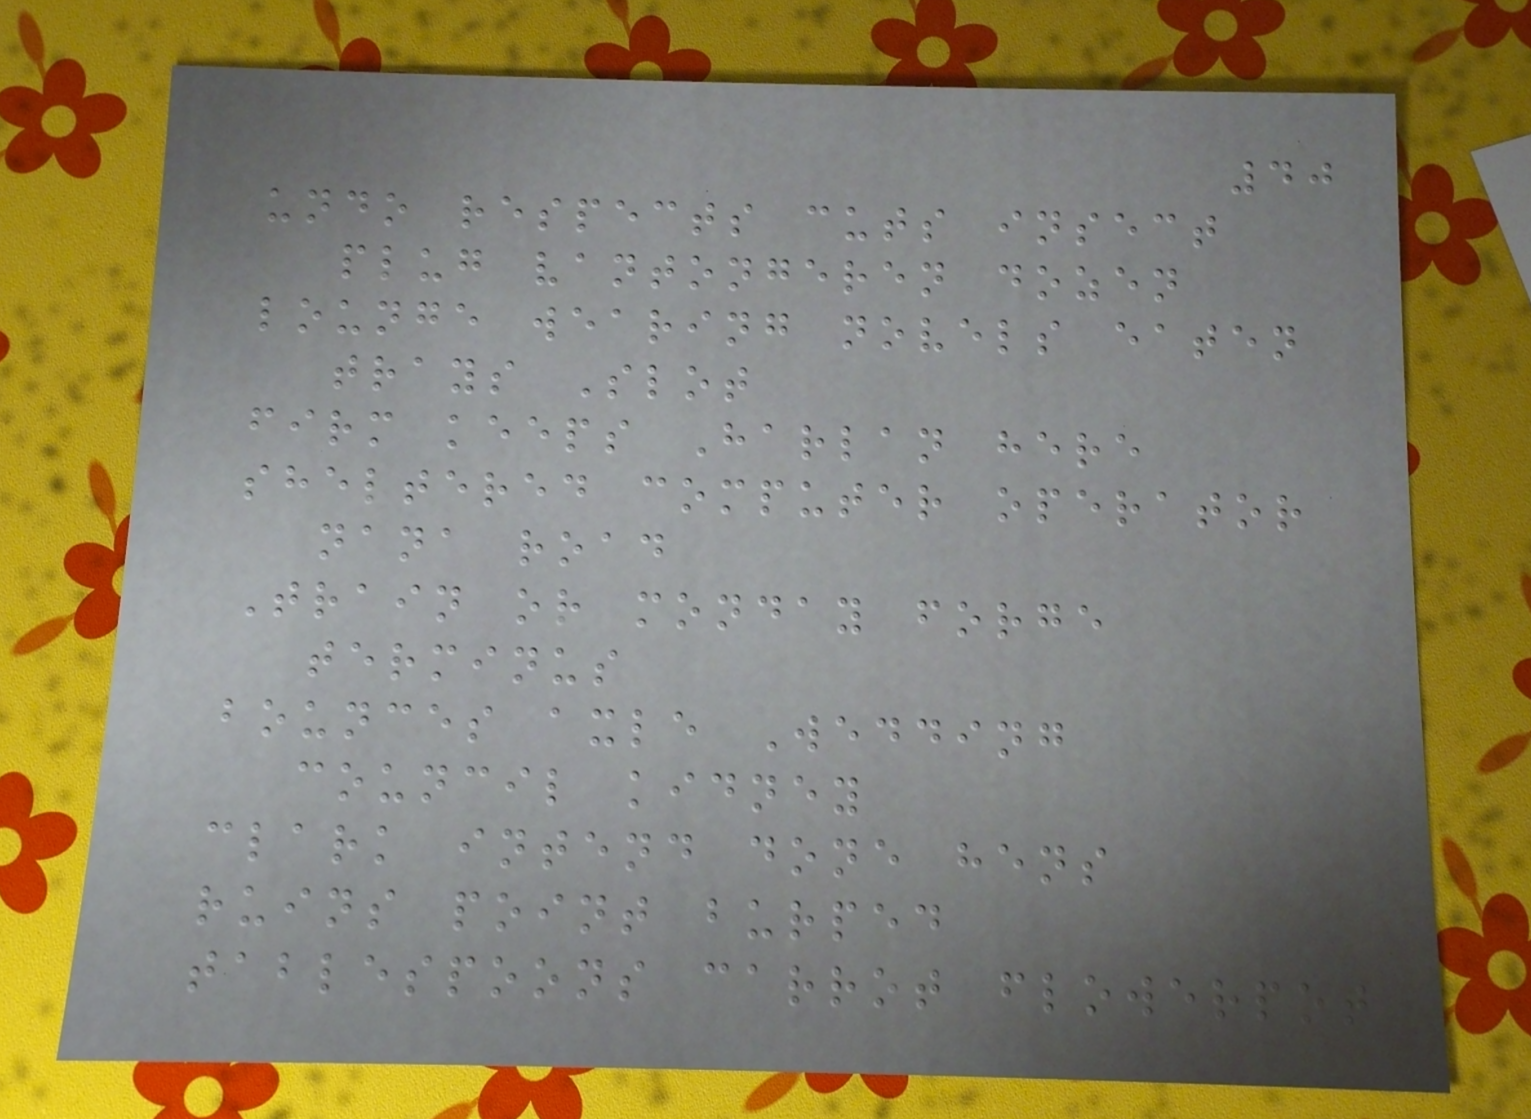40
undo respects cuts insect
plug vantongeren dozen
lounge wearing novels eaten
trays Slot
firm keeps Harlan here
sheltered computer operator
nana road
Train or monday forge
terminus
bounces axle Wedding
council kidney
clark intend done hens
ruins point burped
tablespoons carrot flowerpot
